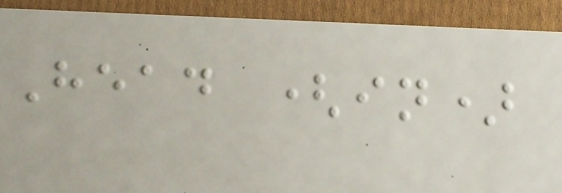Head (in)
